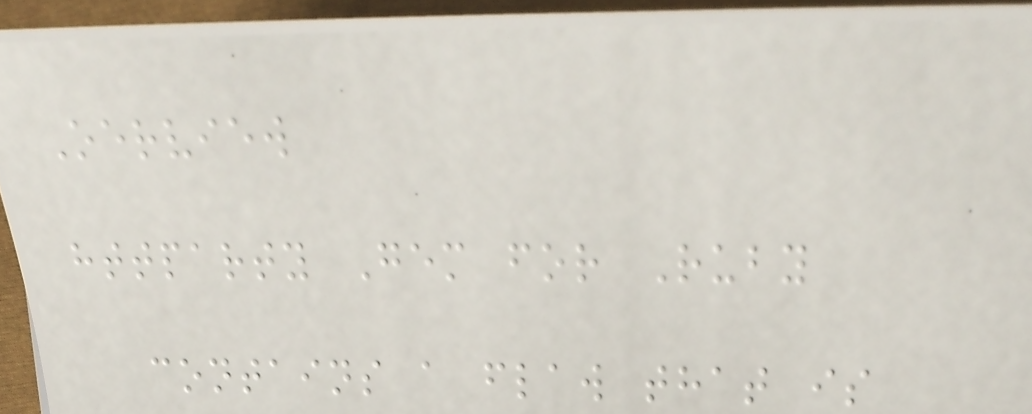Oerview
httparty Gem for Ruby
contains a flaw that is
